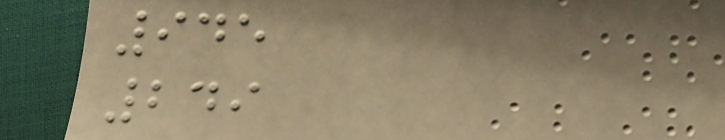945
249
